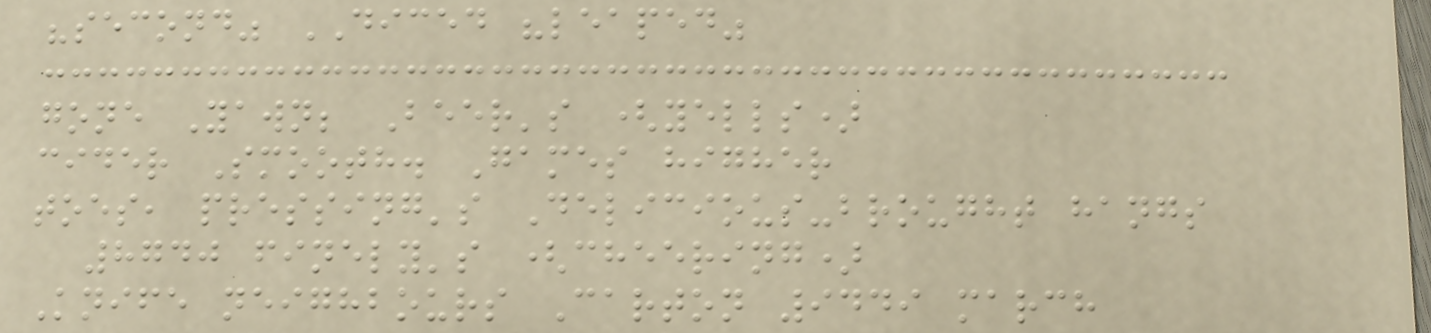"second" DICED "leaped"
gone Yawn; Beer's (yells)
cider Smooth. Games higher
toes, pressing's Delicious-brought hangs
8740 finely's (cheering)
Knife neighbours Carton 9449 march
